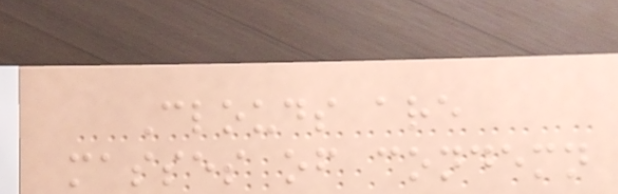Clouds are
masses of condemn
